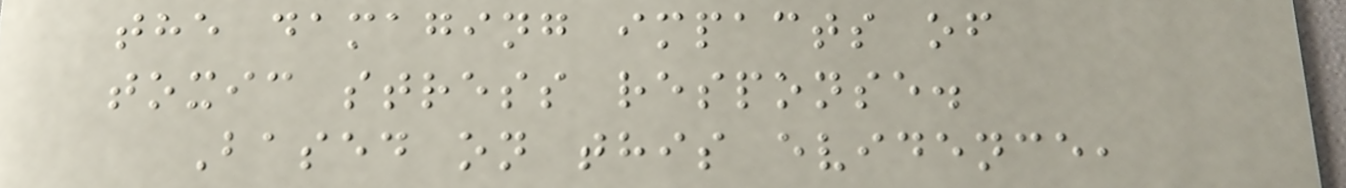the damaging impacts of
toxic stress response.
Based on this evidence,
